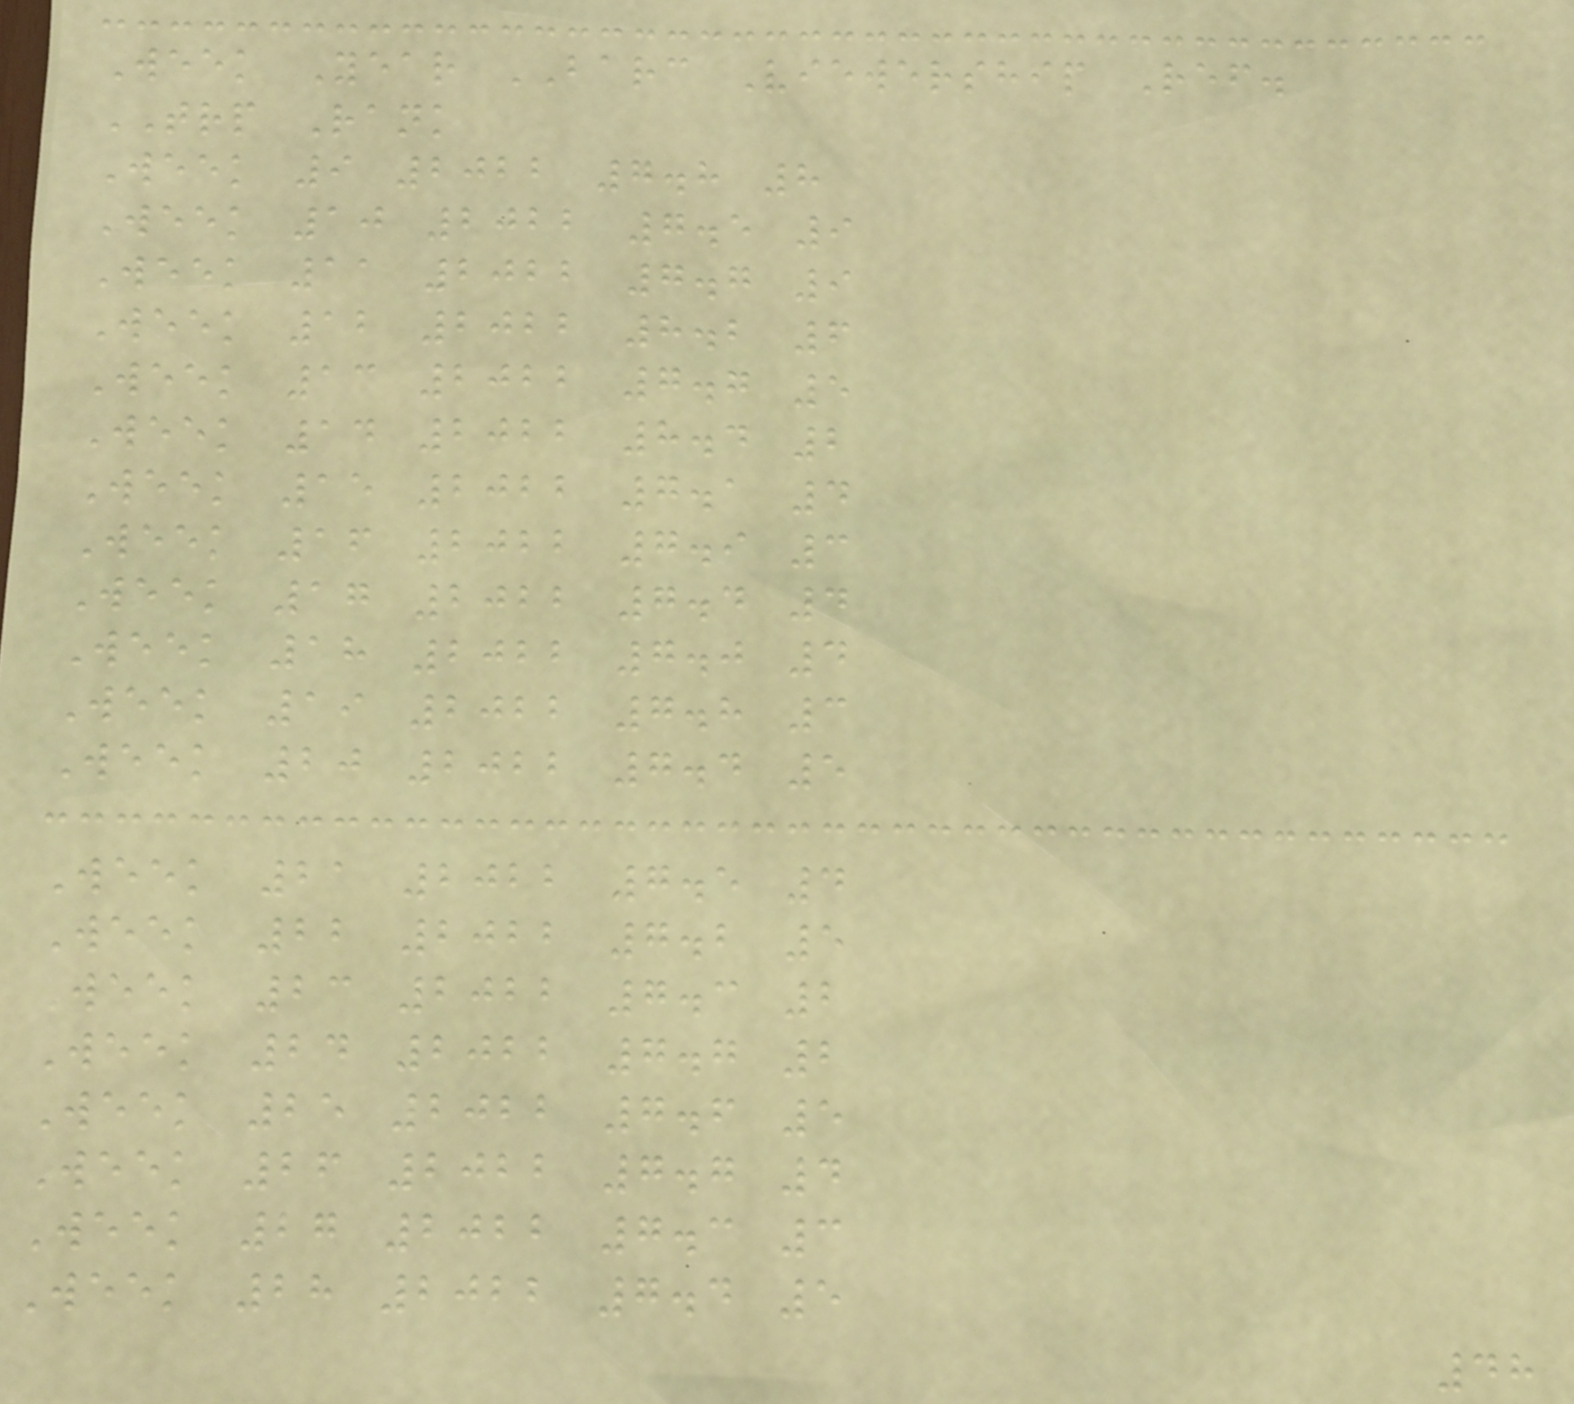Week Year BARC Viewership Ref.
TRP Rank
Week 9 2022 7.8 8
Week 10 2022 7.5 9
Week 11 2022 7.7 9
Week 12 2022 8.2 6
Week 13 2022 7.7 5
Week 14 2022 8.4 2
Week 15 2022 7.1 4
Week 16 2022 7.9 3
Week 17 2022 7.4 4
Week 18 2022 7.0 4
Week 19 2022 7.8 3
Week 20 2022 7.4 5
Week 21 2022 7.5 4
Week 22 2022 7.2 5
Week 23 2022 7.3 2
Week 24 2022 7.7 2
Week 25 2022 7.6 5
Week 26 2022 7.7 4
Week 27 2022 7.3 3
Week 28 2022 7.4 5
48
